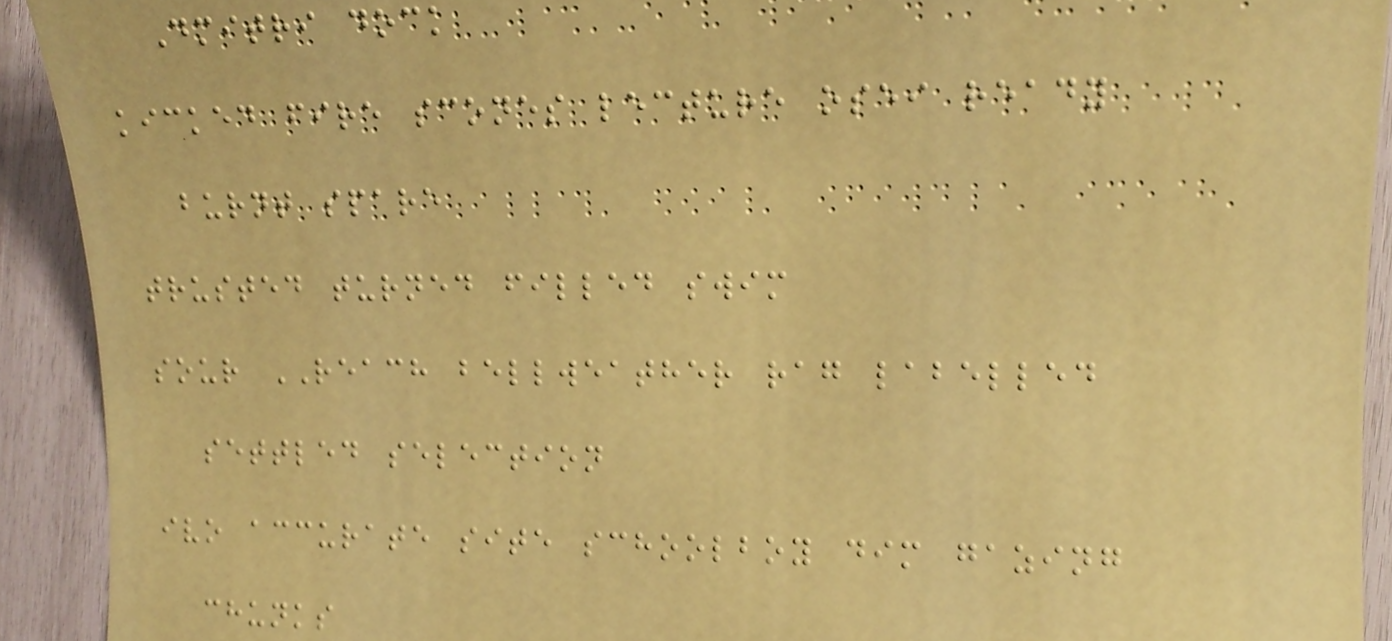Dmitri dock
kicked fire scones lecture osei ready
burnt spare
trusted turned filled swim
sour REACH bellweather rag labelled
settled selection
ivo accurate site schoolboy dim gazing
chunks
